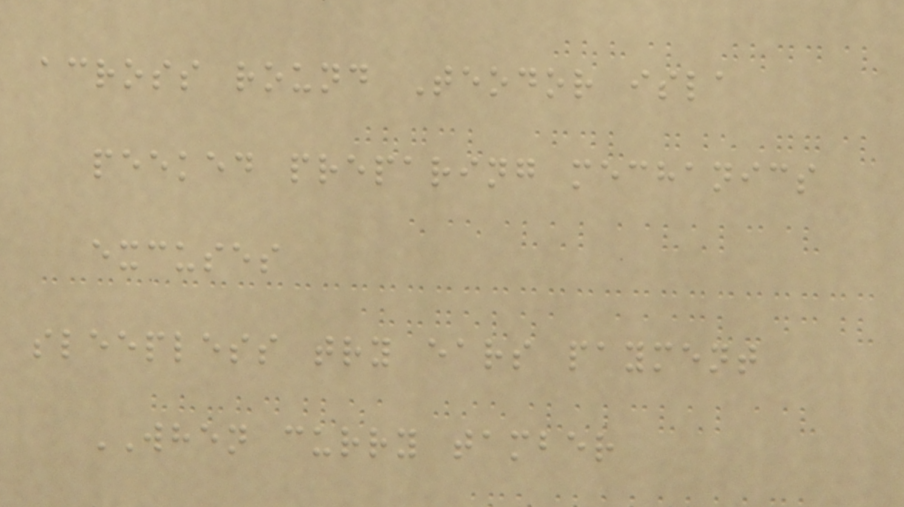across round Teodor isla
peeked preparing mechanics
excuses
sleepless try ears payment
WHEN curry tamber
